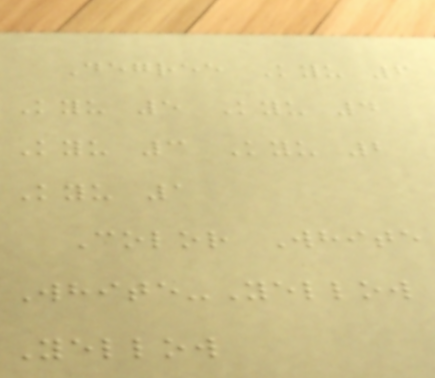Degree Kyu 6
Kyu 5 Kyu 4
Kyu 3 Kyu 2
Kyu 1
Color White
White-Yellow
Yellow
